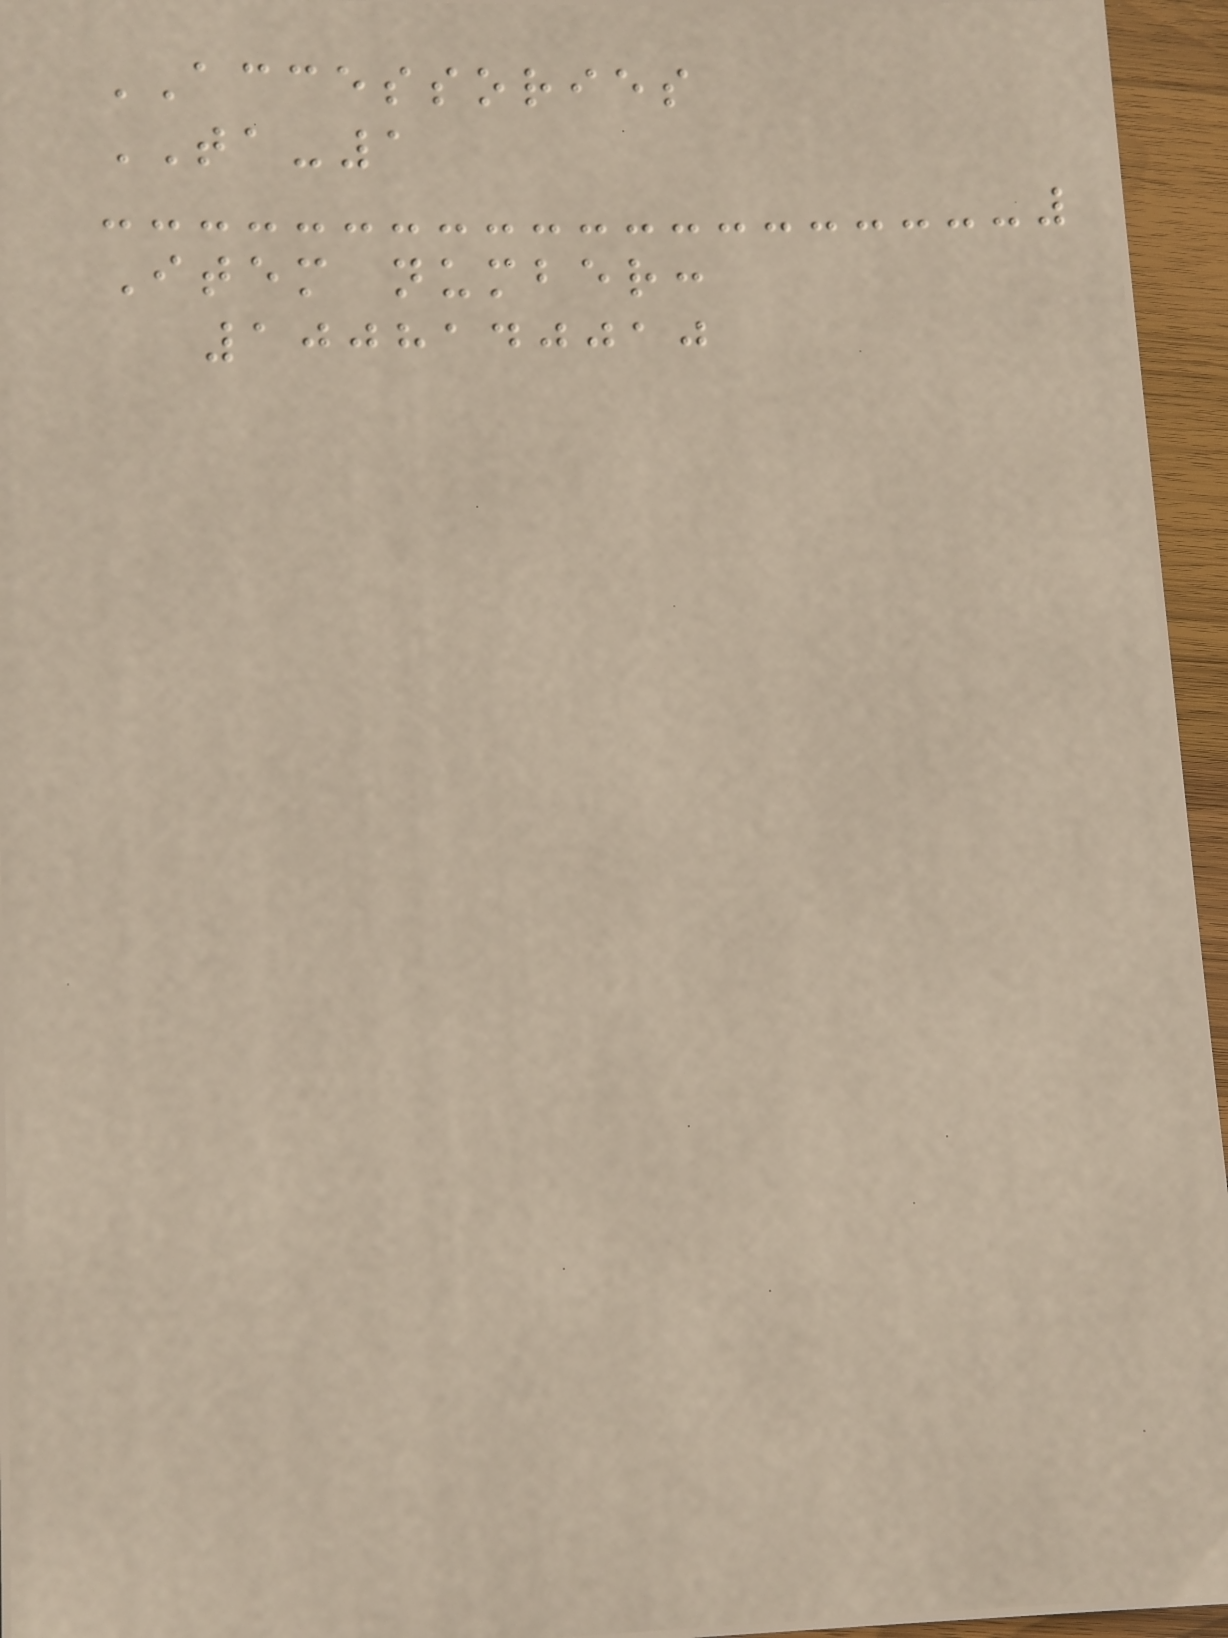ACCESSORIES
TA-1
Item number:
1008140010
